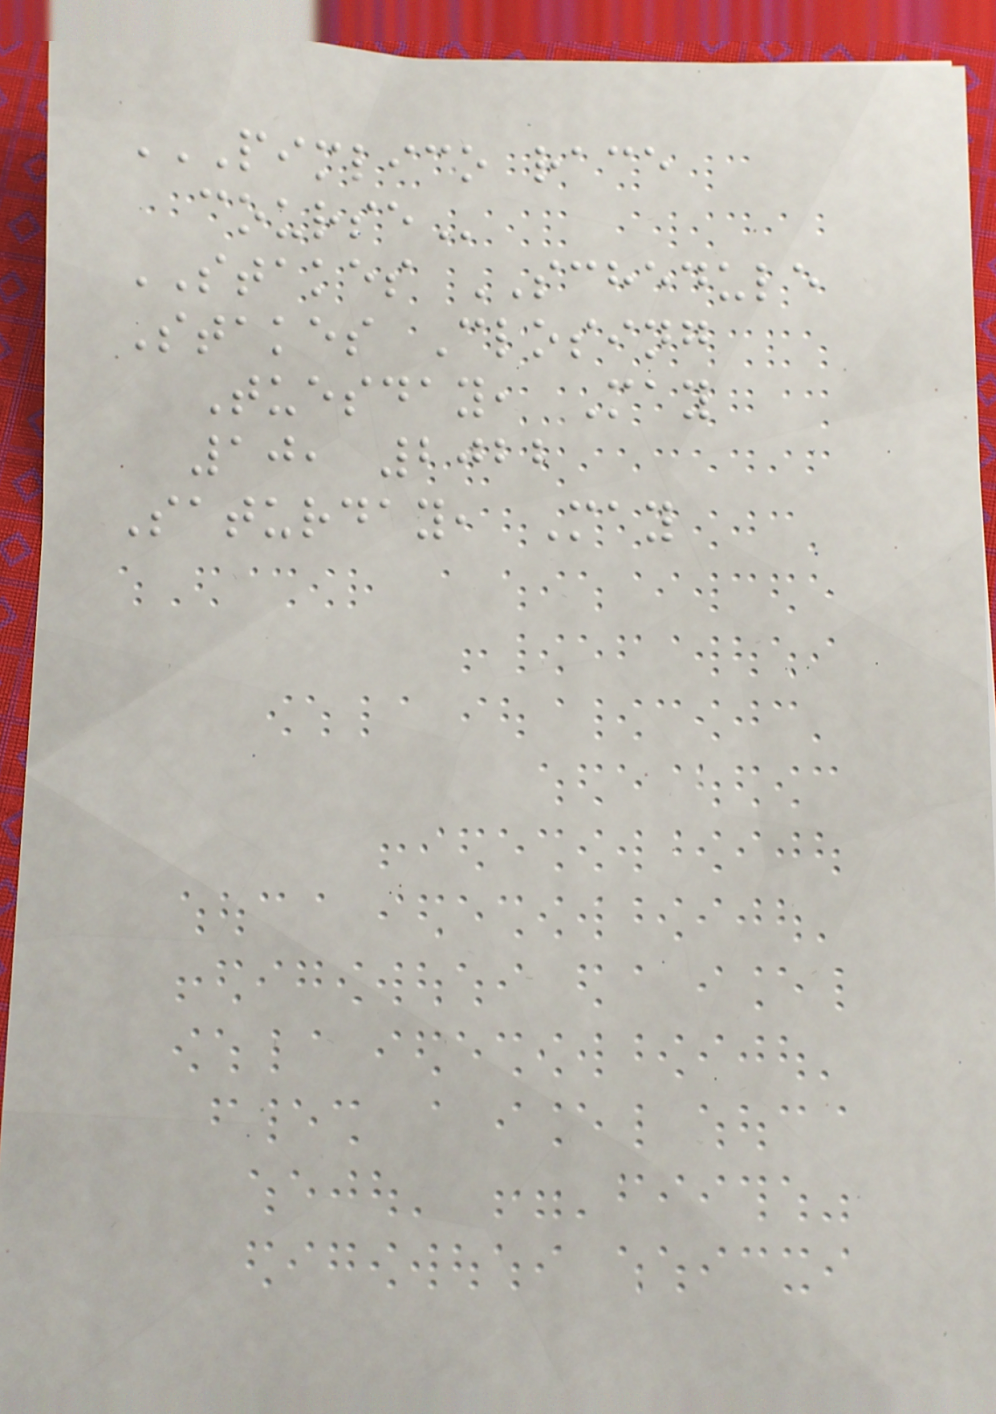PIMLICO RACE
COURSE
STAKES SCHEDULE
Stakes Closing
Tuesday, May
10, 2022
Saturday, May
